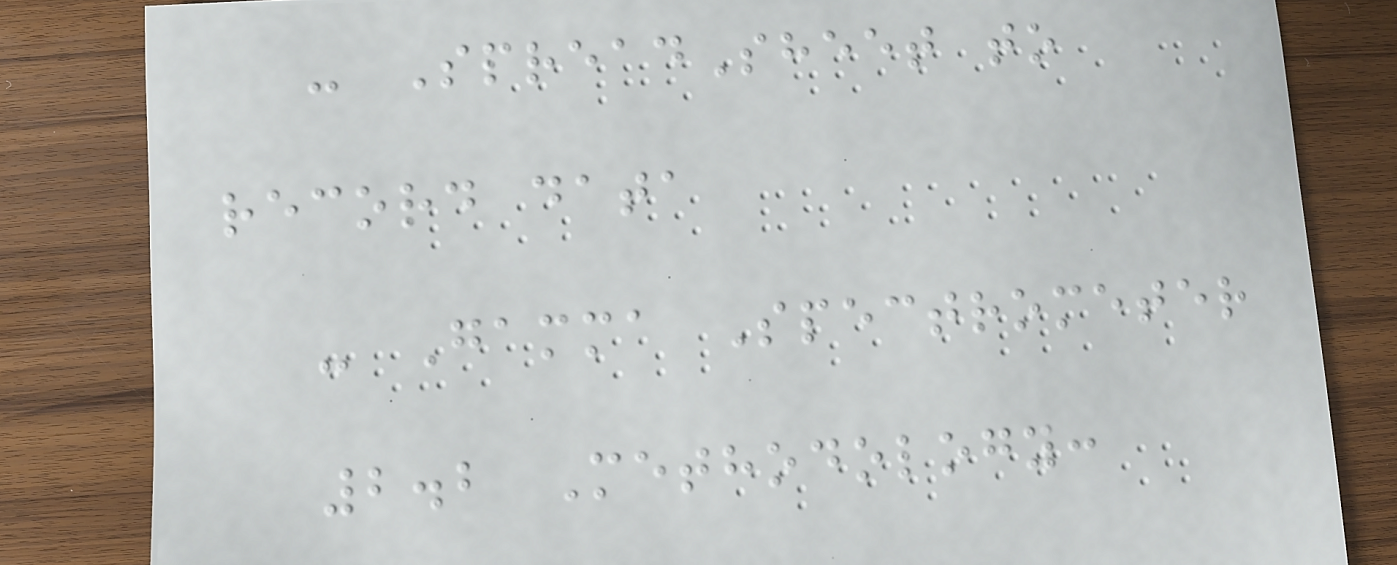- SpreadSheet to
record data
- Gamma Spectrometer
2.2 Methodology:
